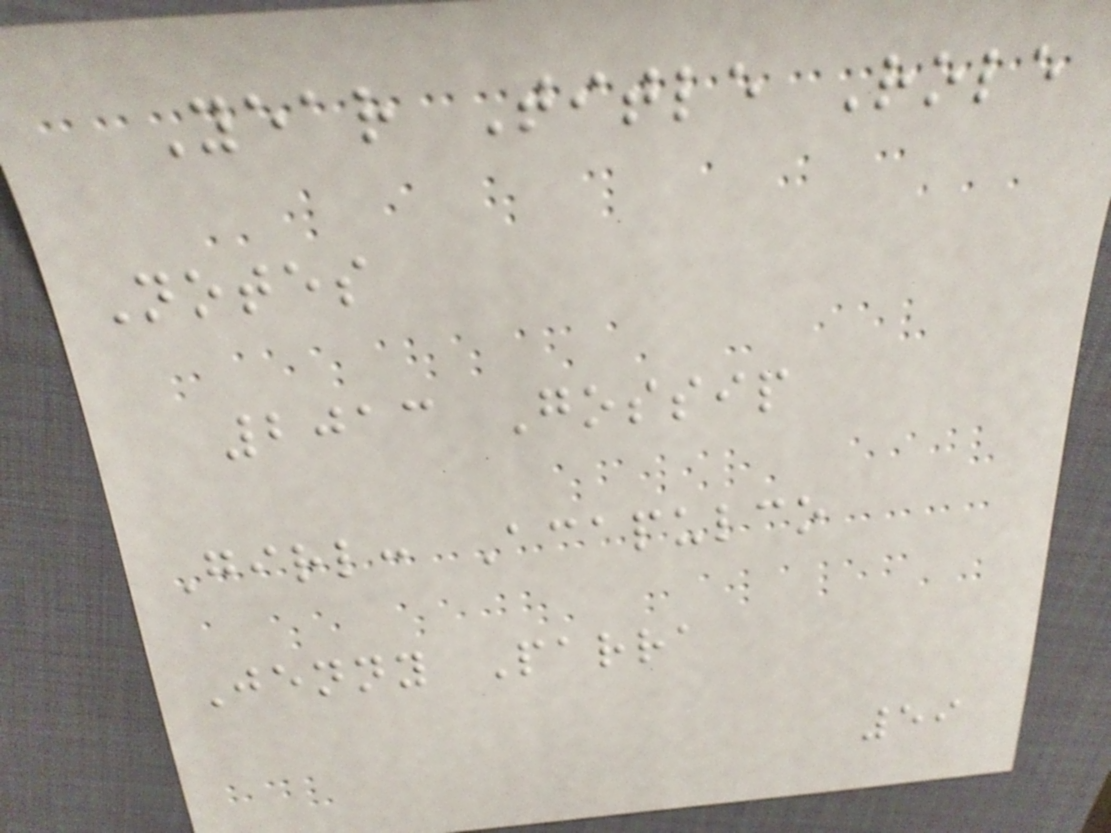Year Title Role
Notes
2013 Gossip
Girl: Acapulco
Jenny Parra
59
